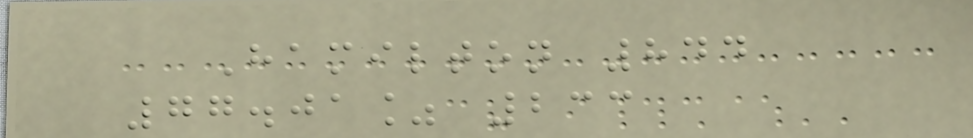Hamilton 844
77.01% 233
